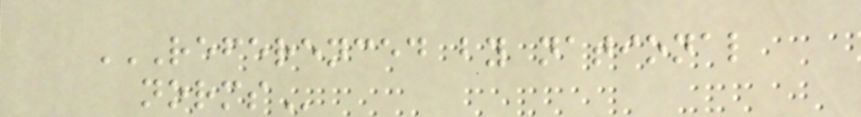REFERENCED BY NATIONAL
NORMS
